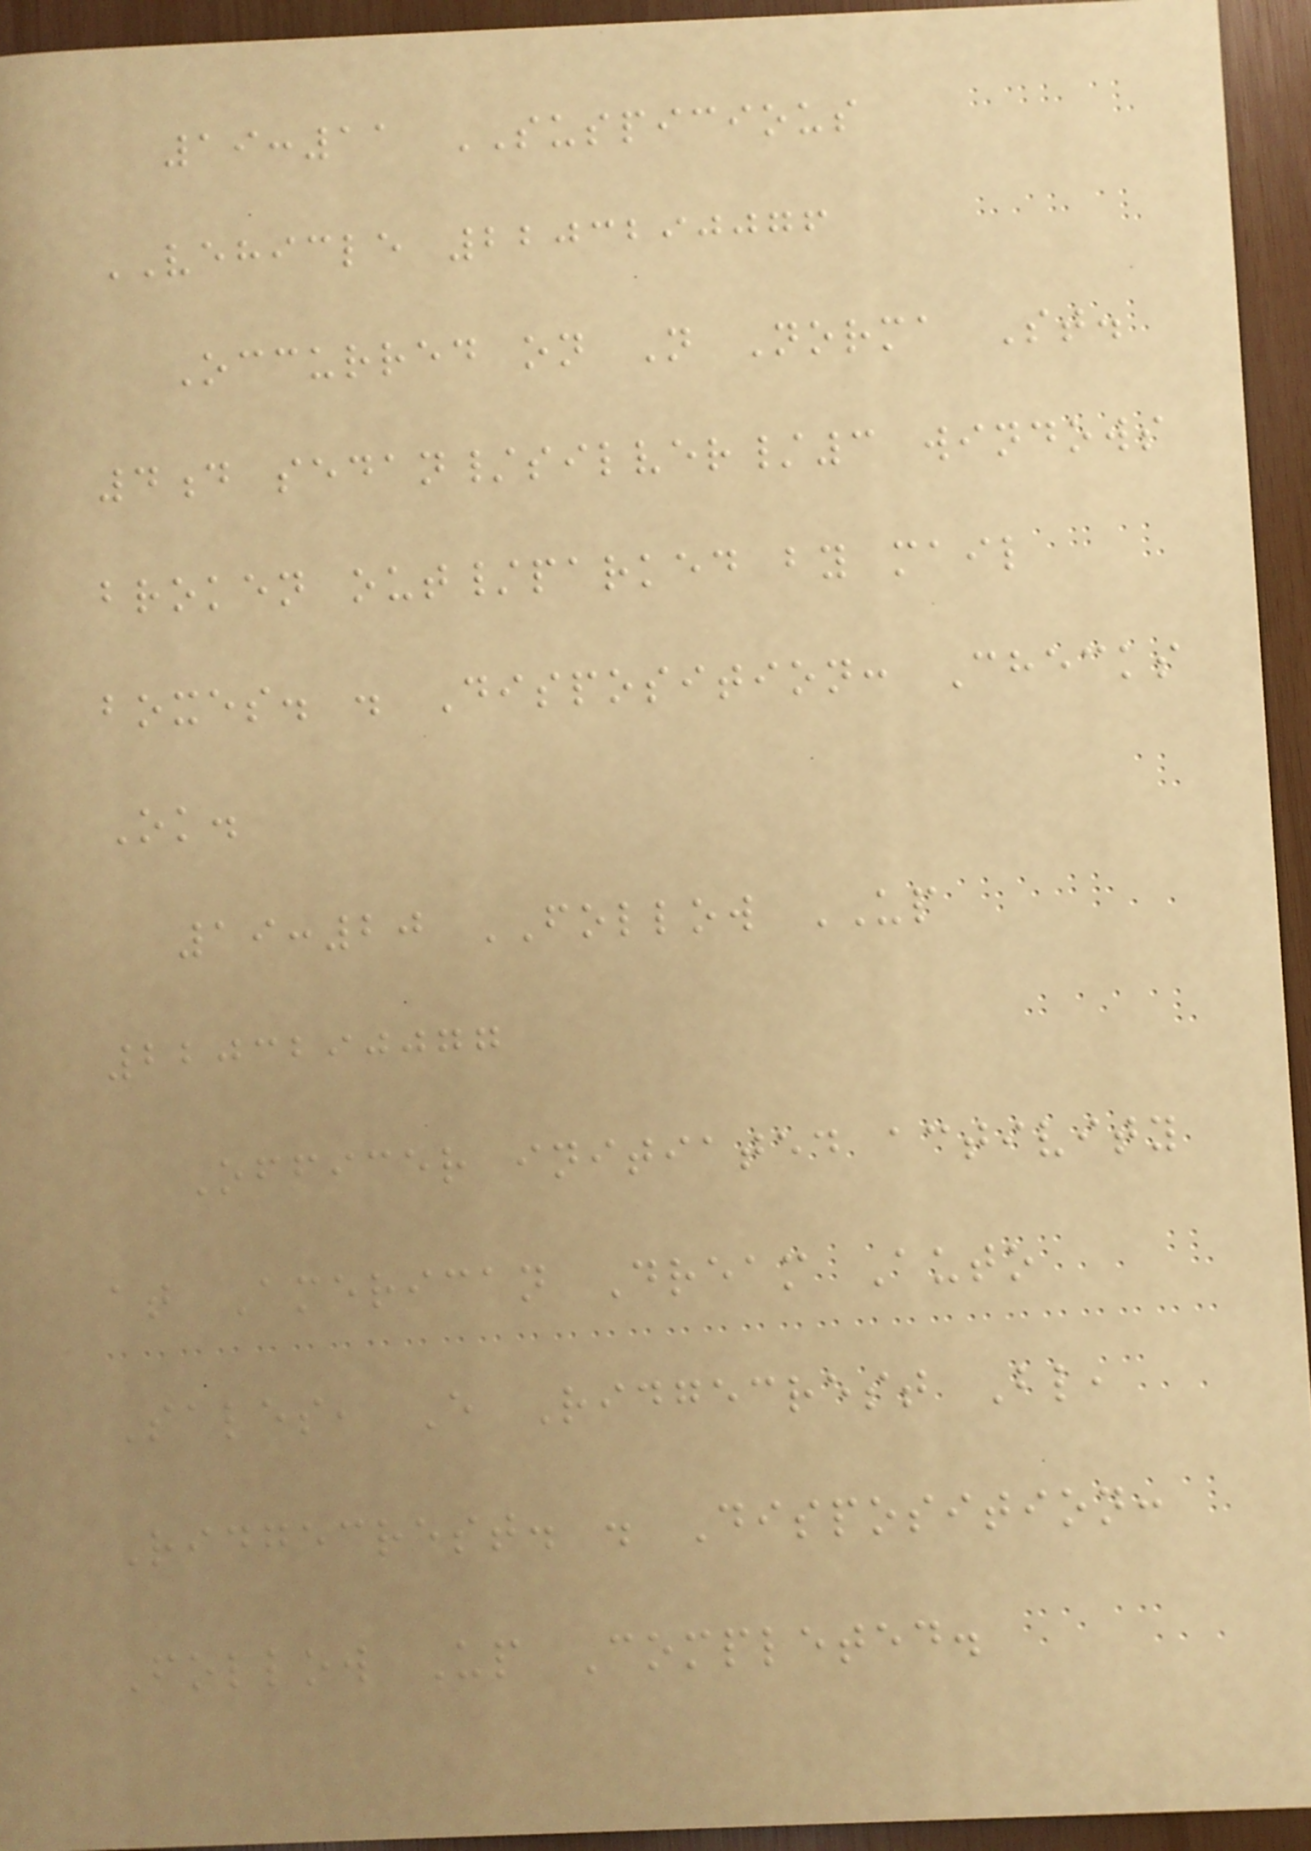19:11 SUSPICIOUS
VEHICLE 2203290076
Occurred on N Norma St.
4d sedan/silver/3 windows
broken out/parked by mail
boxes. . Disposition: Checks
Ok.
19:20 FOLLOW UP
2203290077
Officer initiated activity
at American Dream Auto
Sales, E Ridgecrest Bl,
Ridgecrest. . Disposition:
Follow Up Completed.
